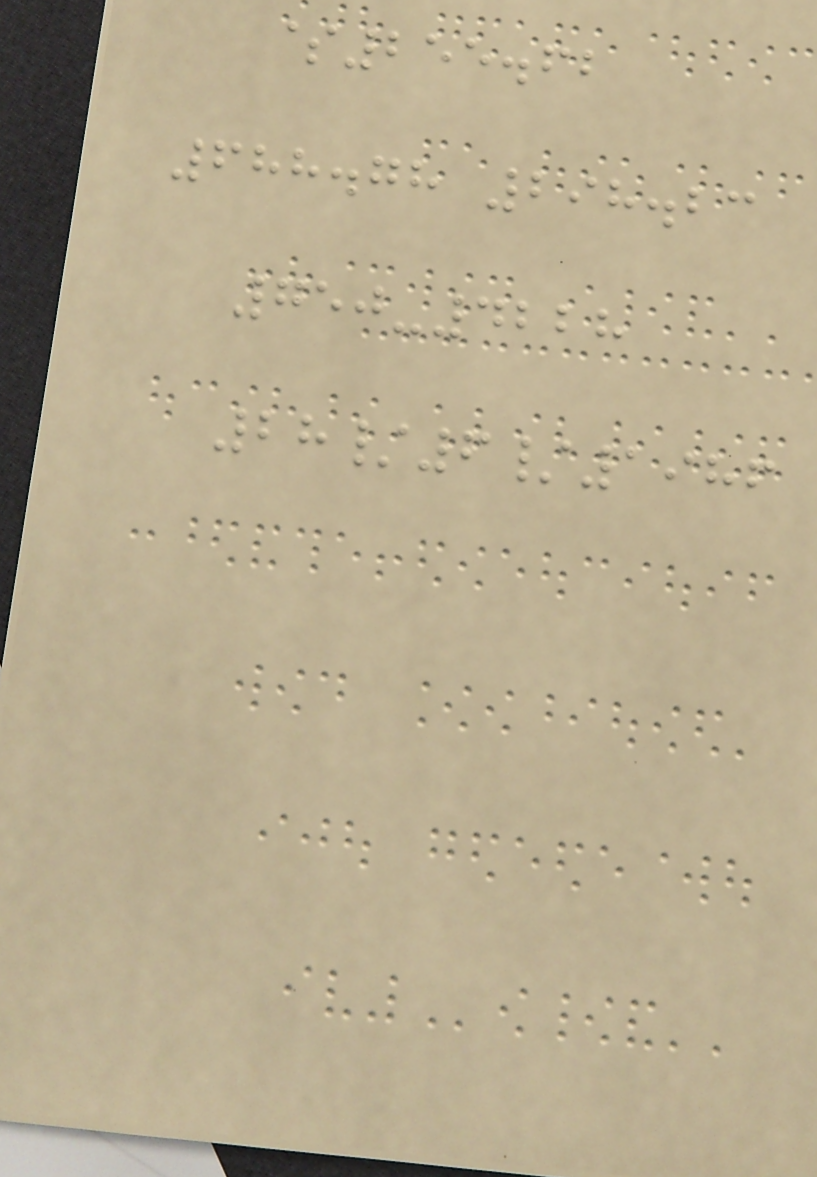$255.62
688.78 298.23
750-4228
28/6/1986
